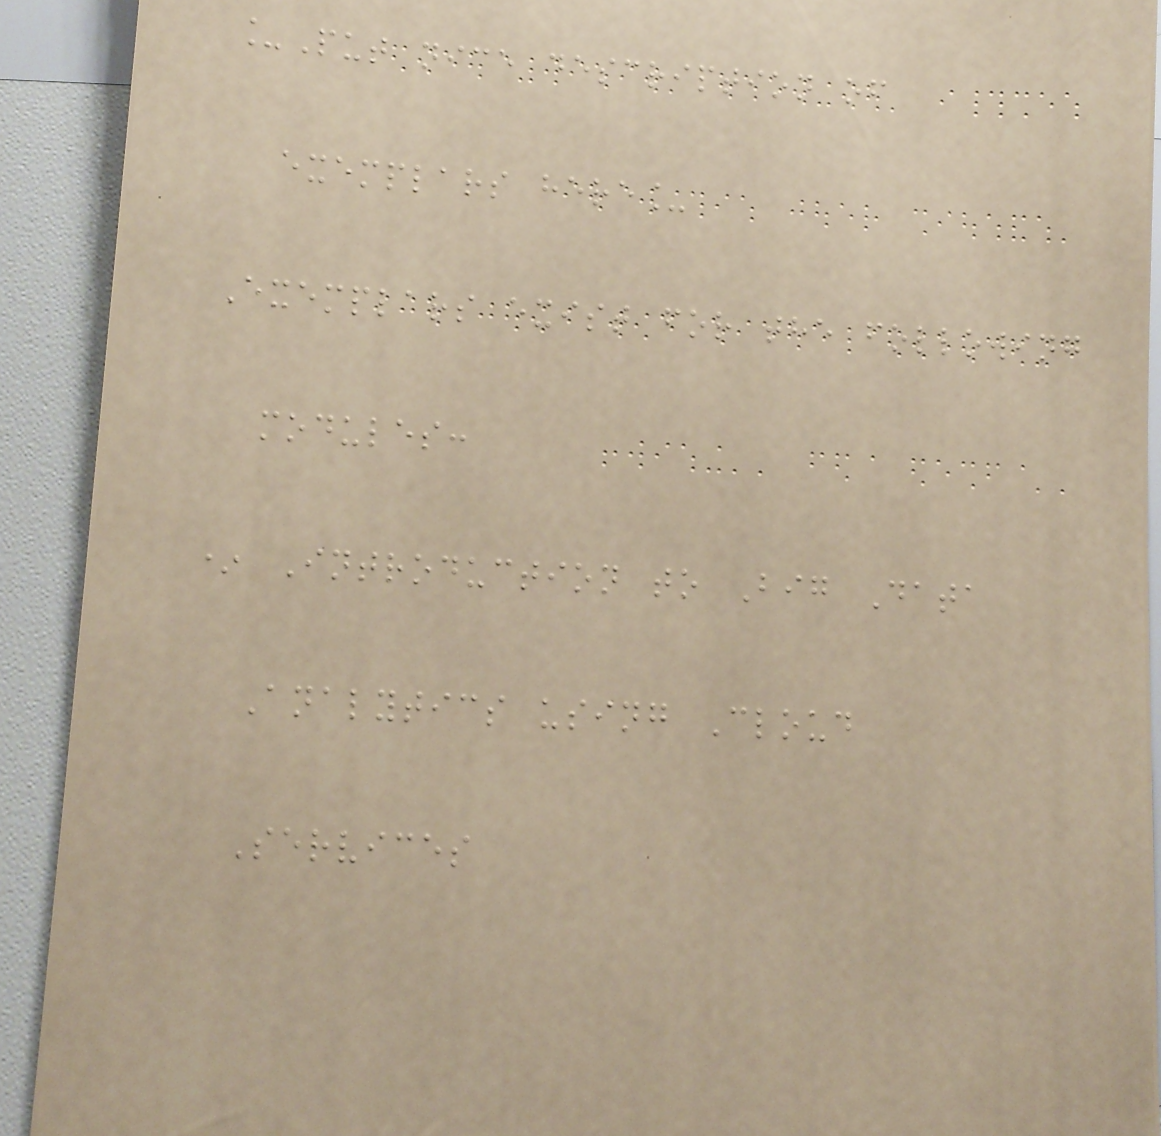_Put nice description of
exemplars here_
Exemplars exist for the following
modules:
* Introduction to Big Data
Analytics using Cloud
Services
